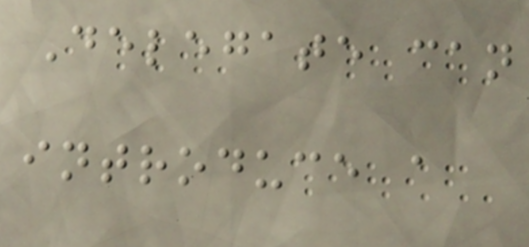Delegate can
introduce a
